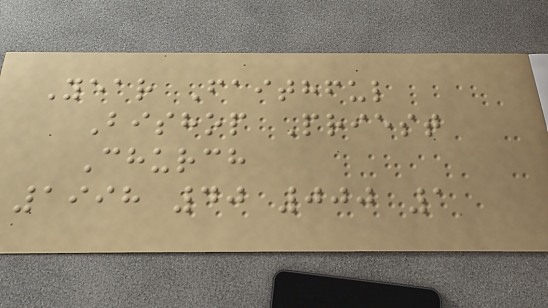Year Faithful
Bishop Priest
Church
1998 40 000 1
